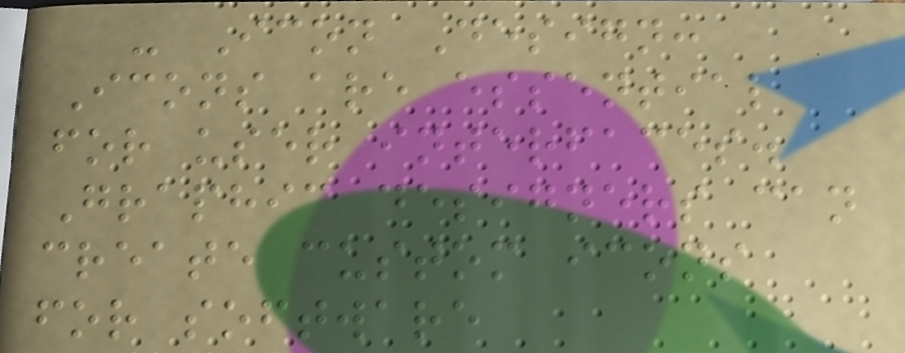- Icon Design:
Icons are essential
for user interfaces.
Graphic designers can
create custom icons
for software
